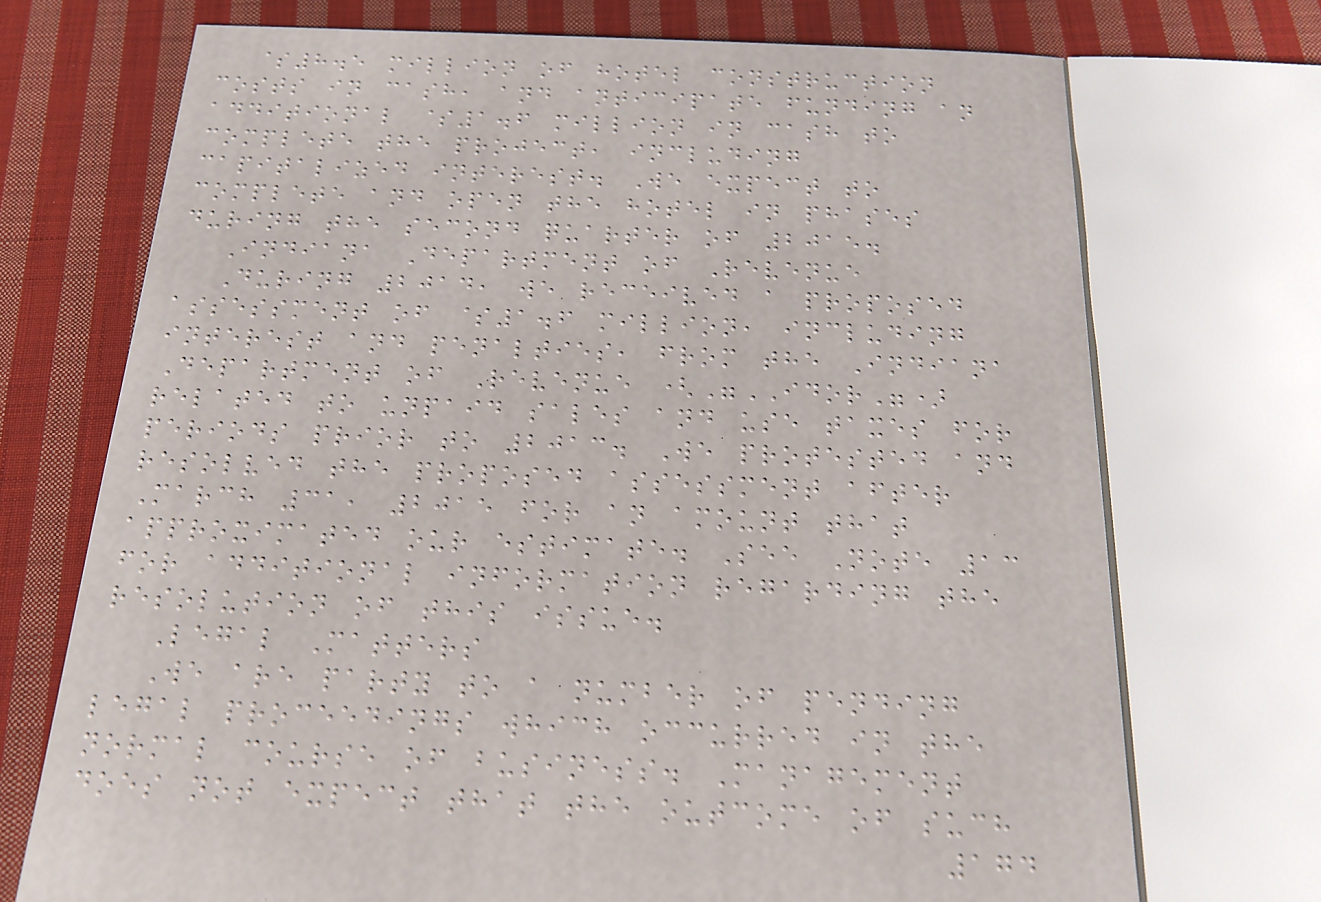$8.5 million of hotel construction
costs in cash, and anticipate funding an
additional $1.6 million in cash to
complete the project, including
capitalized interest. We expect to
complete and open the hotel in phases
during the second quarter of 2015.
Indiana Department of Revenue
During 2014, we received a proposed
assessment of $1.6 million, including
interest and penalties, from the Indiana
Department of Revenue ("IDOR")
related to unpaid sales and use taxes for
periods prior to 2013. We protested and
resolved the proposed assessment after
March 31, 2015 for an amount that
approximated our estimate. See Note 13
for additional information regarding the
resolution of this issue.
Legal Matters
We are party to a number of pending
legal proceedings which occurred in the
normal course of business. Management
does not expect that the outcome of such
174
